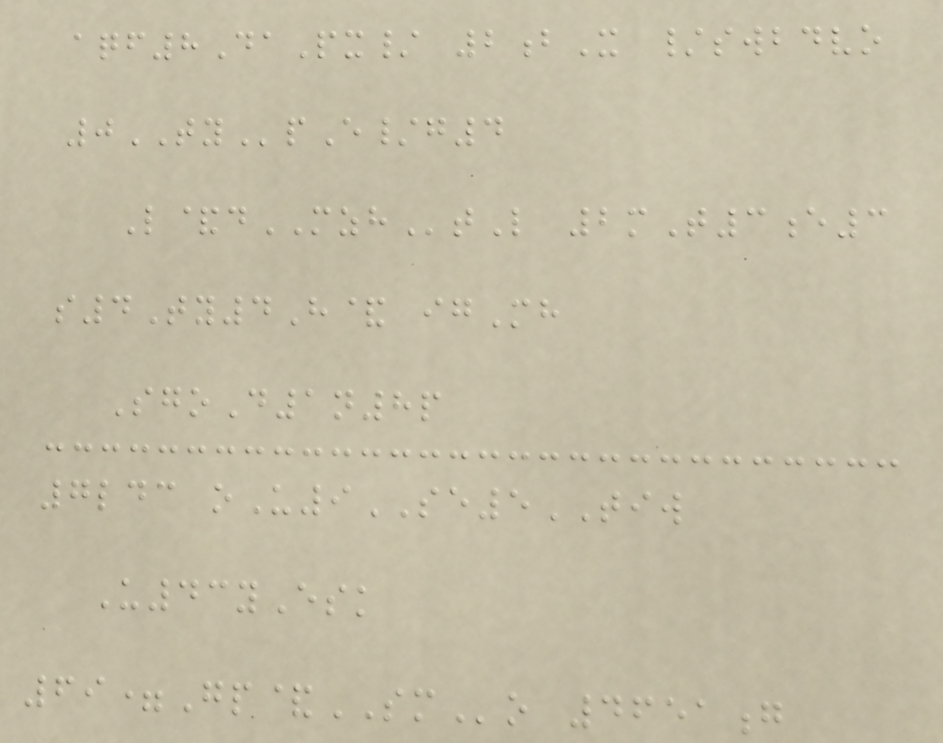aqf8DaPx/ 2bX /swbdvo
0TYpE/g4
L&dMZHtL 2mT3e3
s4Ty4H& igMh
SgoD1n8p
7ldc oU9SE5TIW
U43yEsk
69=Gp&SMo 4651g
